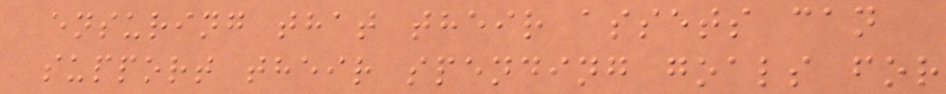ensuring that their assets can
support their spending goals for
